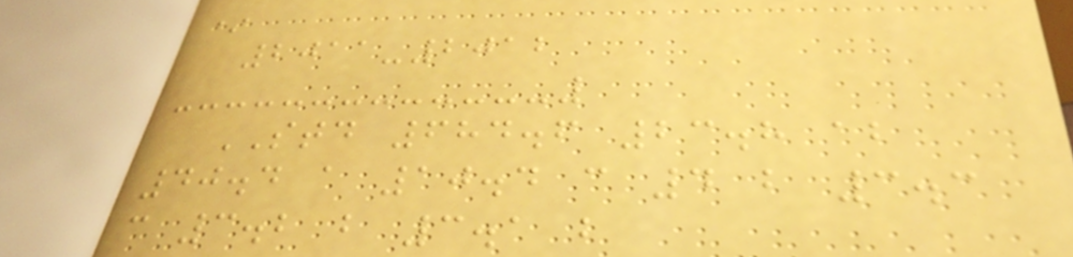*
2011-2012
STD 684.6 23.8 ab
40.4 a 10.4 c 4 b 3.3
c 3.2 b 3.1 b
